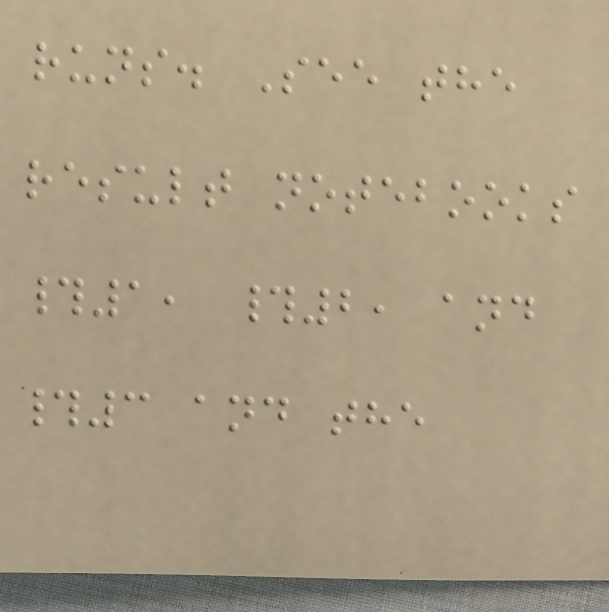runs. See the
result notebooks
#1, #2, and
#3 and the
